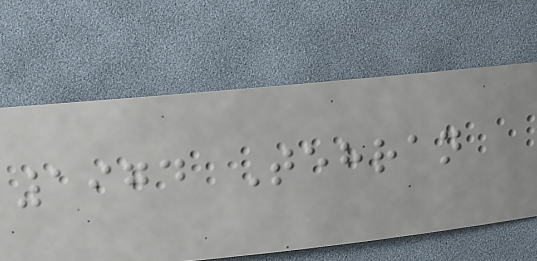1974 Tehran
